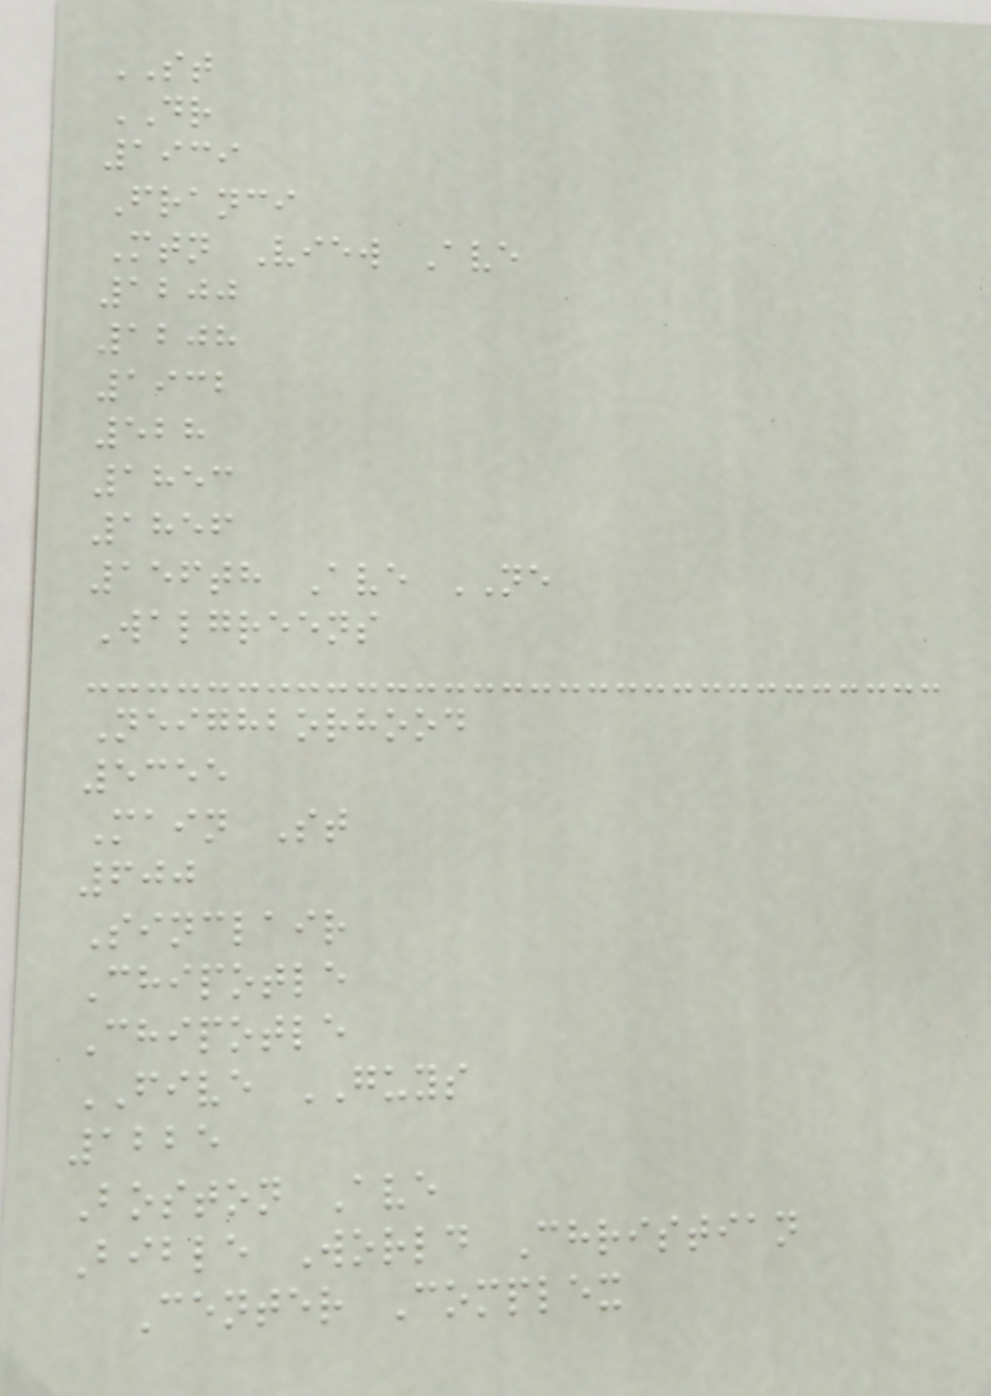ST
DR
1939
Franci
Mtn View Ave
1200
1208
1932
528
1853
1856
156th Ave NE
Walgreens
Neighborhood
5355
Main St
600
Sinclair
Chipotle
Chipotle
FIVE GUYS
1225
Boston Ave
Bible World Christian
Center Complex
